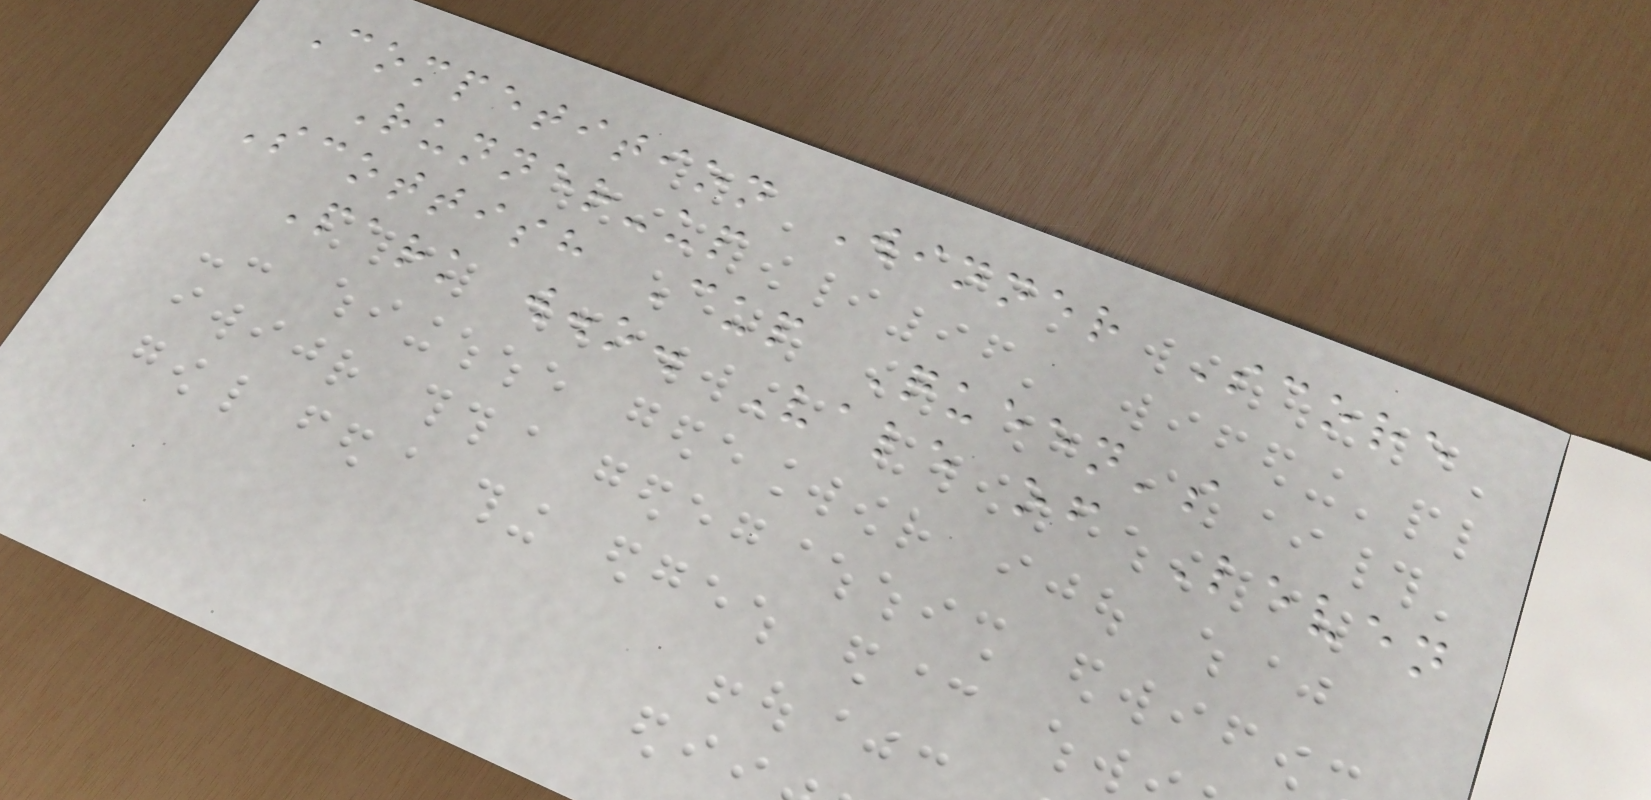Competition Winner Score
Runner-up
Scottish Cup Queen's
Park w.o. Vale of Leven
